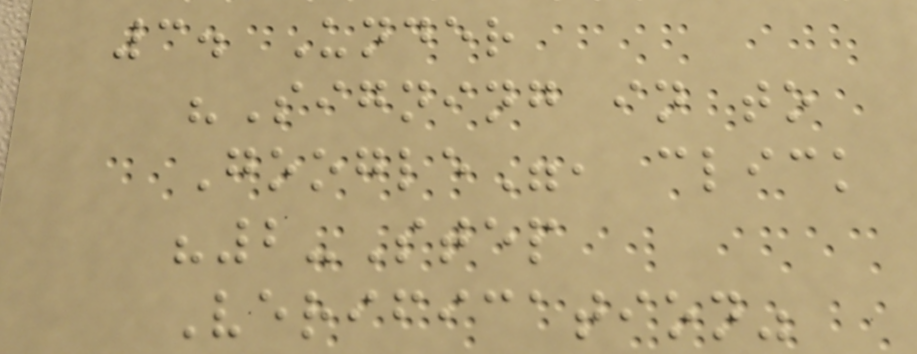3. Under
"Signing in to
Google", click
"2-Step
Verification"
